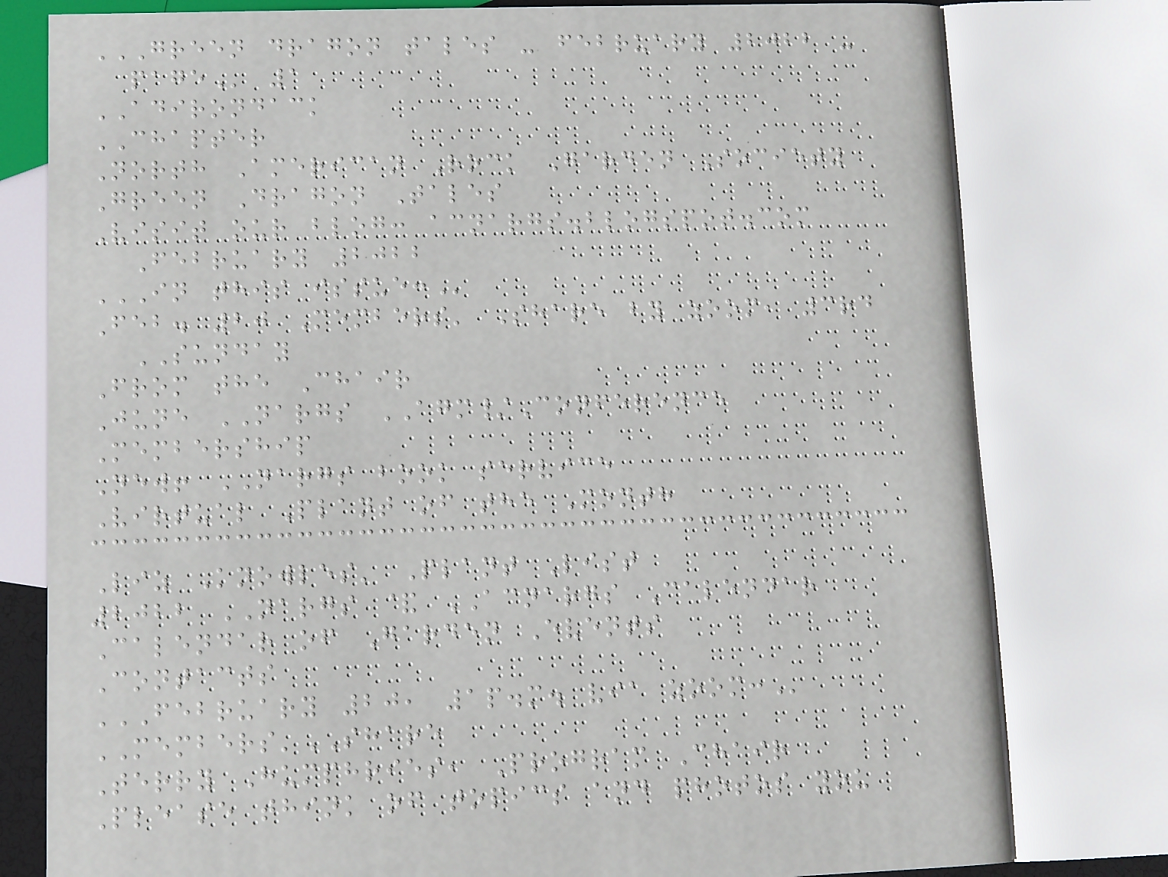GREEN DRAGON TALES - FEBRUARY 2022 -
PAGE 1
ADIRONDACK
CHAPTER
North American Rock Garden Society
Green Dragon Tales
Visit our blog: acnargs.blogspot.com
February 2022
IN THIS ISSUE:
Feb. 20 Members' Share by zoom, 3rd
SUNDAY
From the Chair
June NARGS AGM/Conference
Membership
New! NARGS book service
Virtual Plant of the Month
Liz Knowles' Plant List
2022 NARGS & ACNARGS Calendar
Calendar of Garden Events
Contacts
FEBRUARY 20, 1P.M. VIA ZOOM:
MEMBERS'SHARE
Terry Humphries, Program Chair
Please think of topics and photos you
